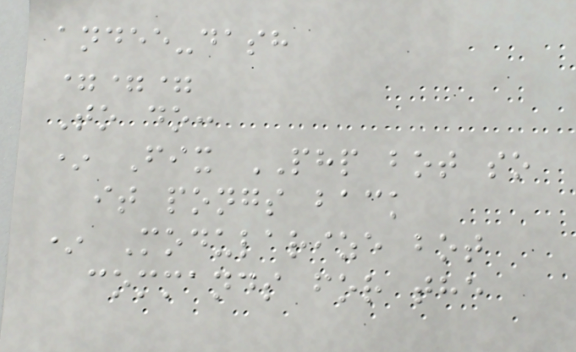andee-dash
===
To do:
* Fix PHP bot so
it pongs back
* Modularize bot
commands for the
